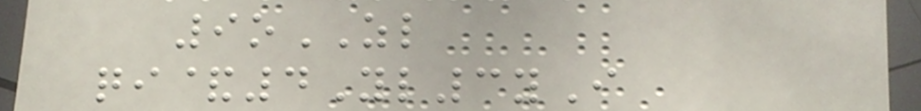9oZL
qi&4Yl3yI
